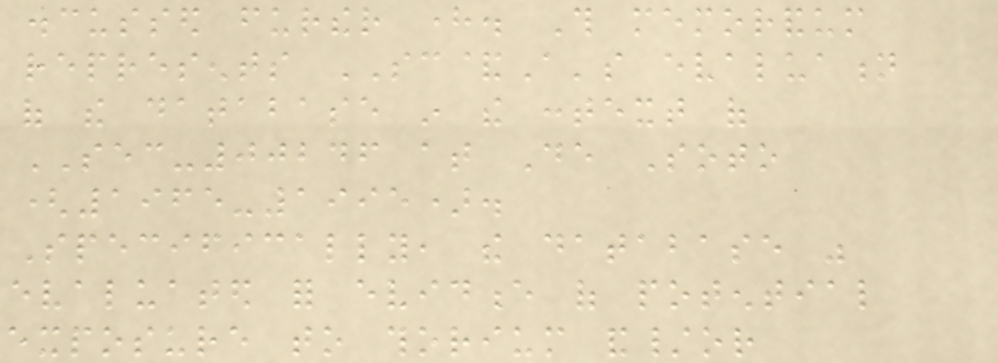discussed further here. This memorandum
represents SC&A's evaluation
of the database in the context of
SEC-00246 at De Soto
(1965-1995).
Specifically, the database was
evaluated for evidence of potential
exposure to thorium and/or
